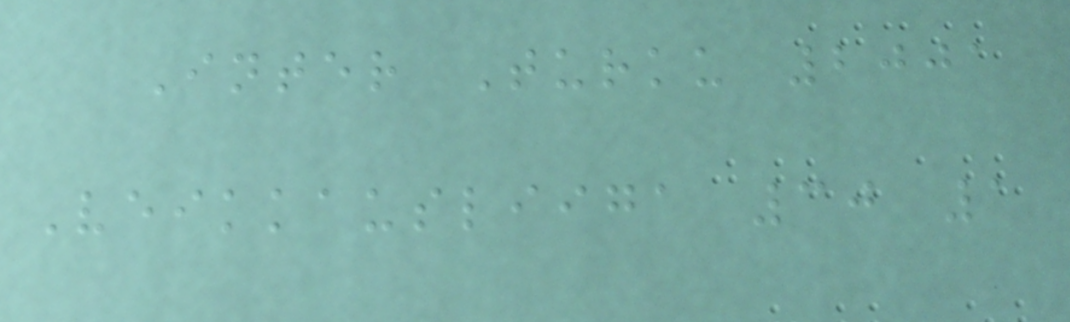Inter Turku 2001
Veikkausliiga 30 1
